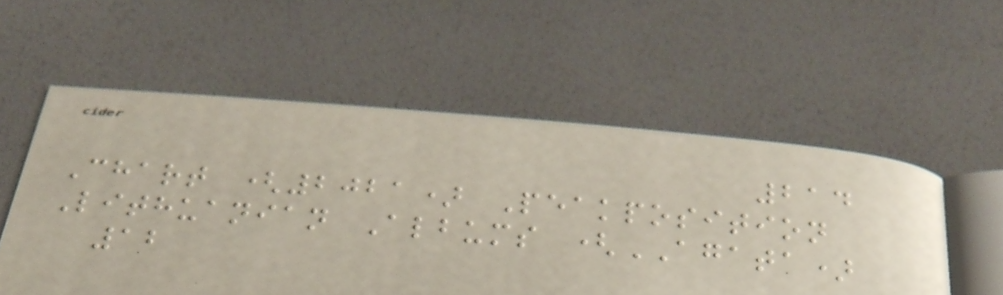214
Chart (2021) Peakposition
Lithuanian Albums (AGATA)
12
